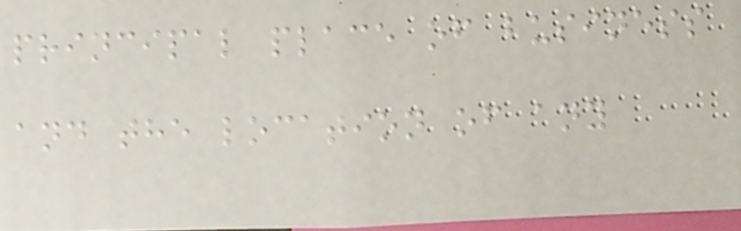principal place of business
and the location of any
